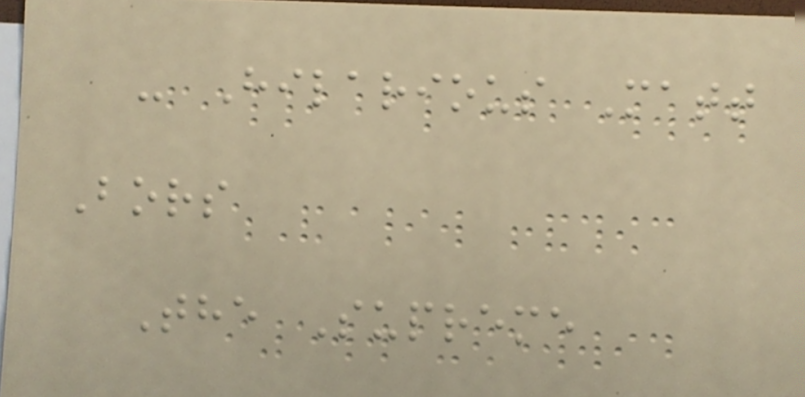- Hilarious Matt
Bors
The Supreme
